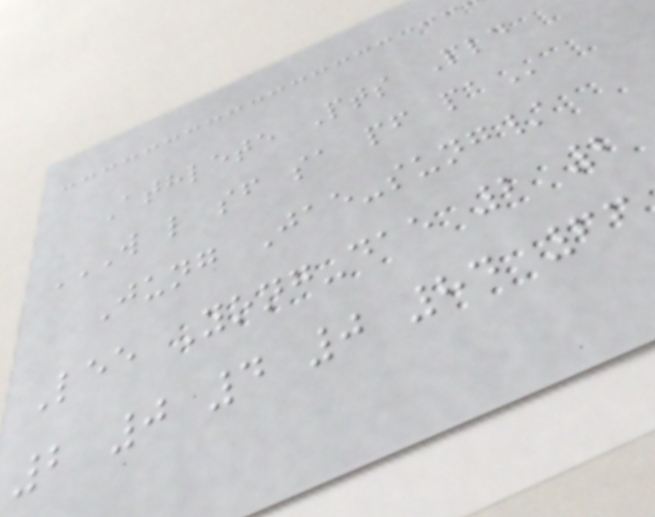Athlete Pts Pld
W L SF SA PF PA
Jung Jae-sung/
Lee Yong-dae 2 2
2 0 4 0 84 66
